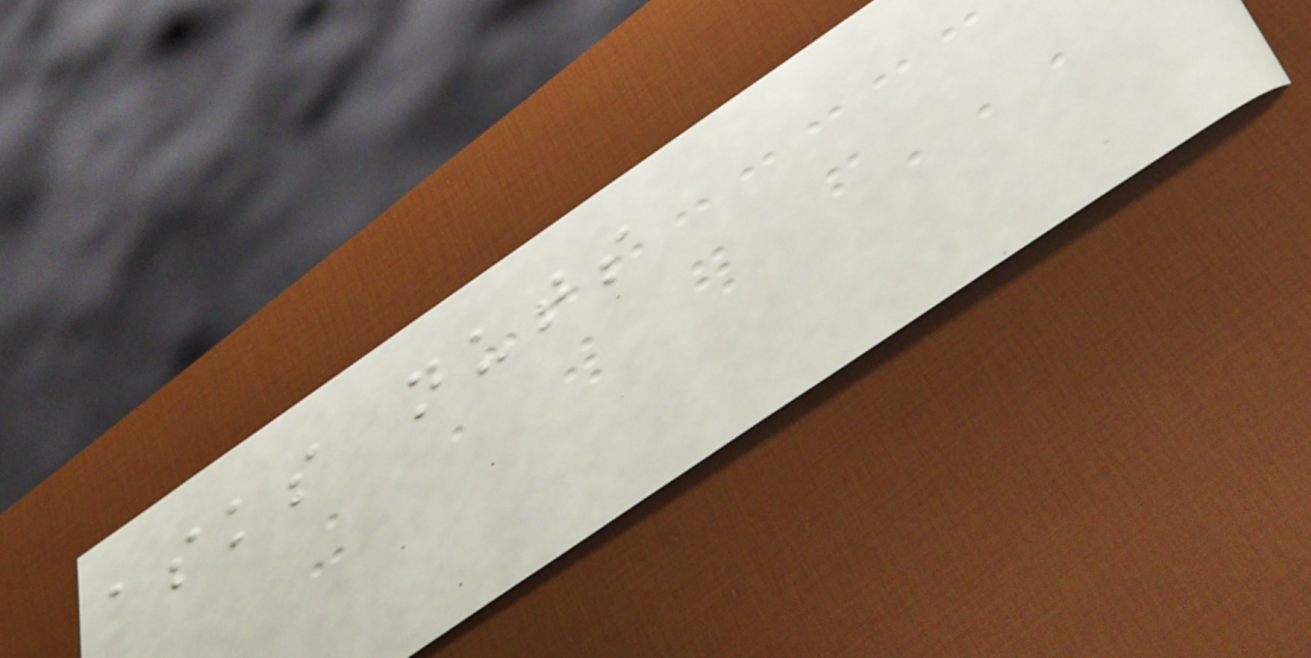asks nuts
